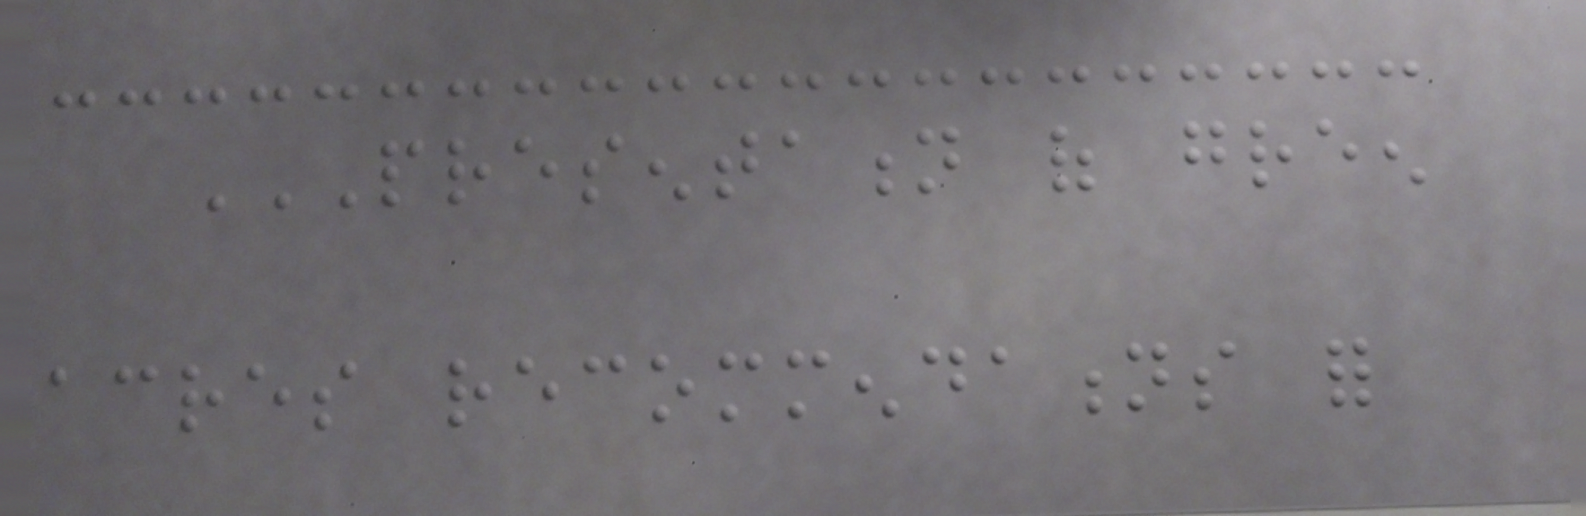PRESENTATION OF GREEN
ACRES RECOMMENDATIONS FOR
